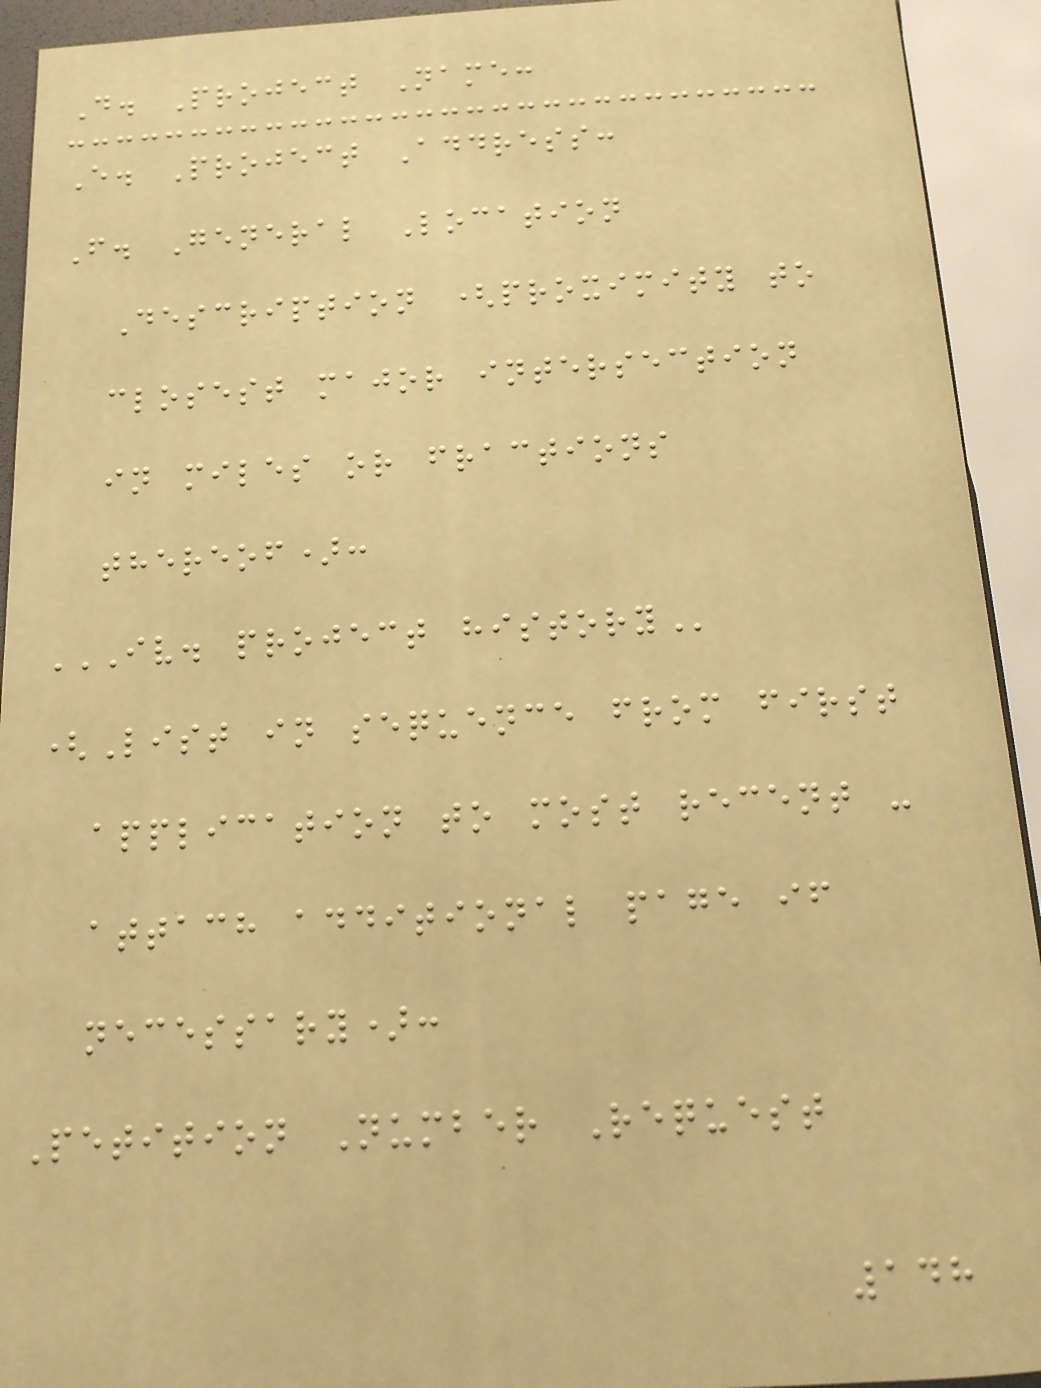D. Project Name:
E. Project Address:
F. General Location
Description (proximity to
closest major intersection
in miles or fractions
thereof):
IV. PROJECT HISTORY
(List in sequence from first
application to most recent -
attach additional page if
necessary):
Petition Number Request
148
